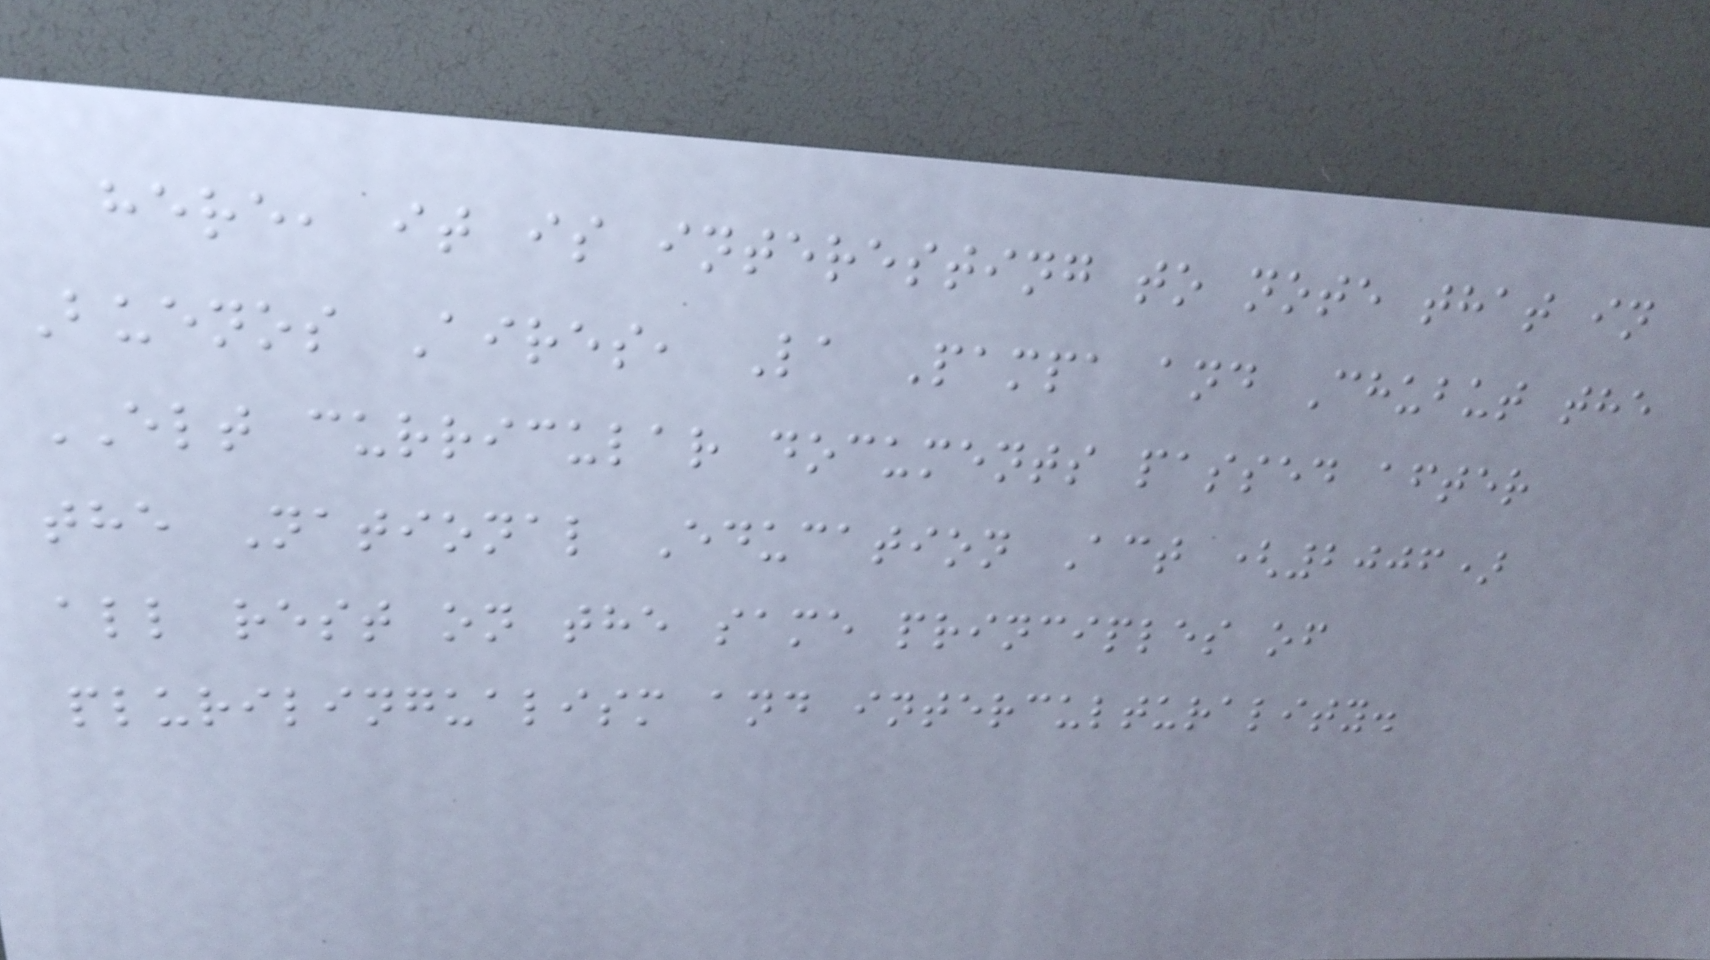here, it is interesting to note that in
Buenos Aires, La Pampa and Chubut the
ELT curricular documents passed after
the National Education Act (2006)
all rest on the same principles of
plurilingualism and interculturality.
